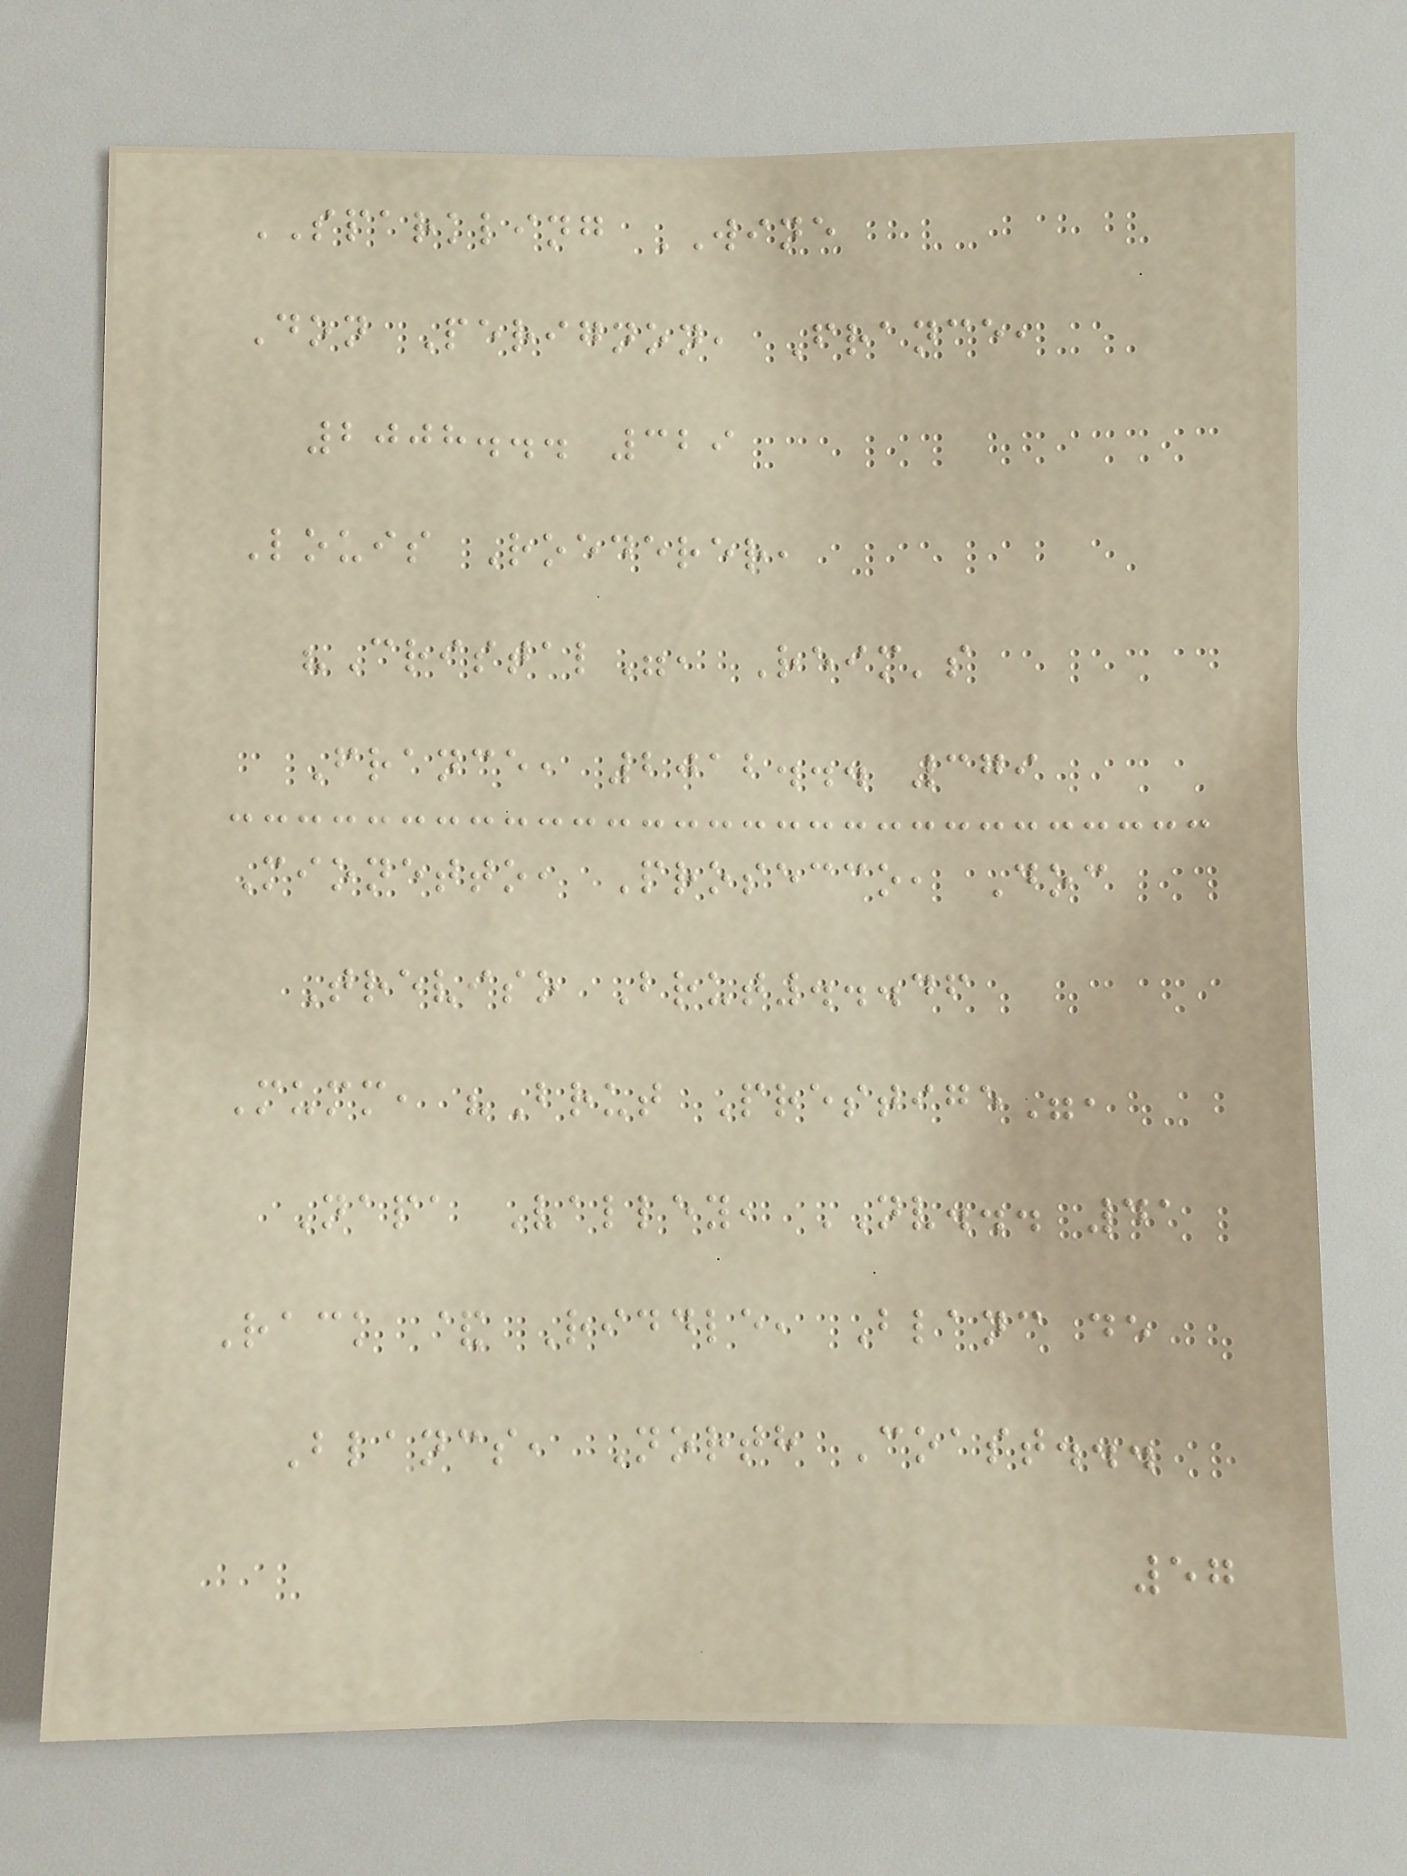SPARKLING WINE
Don Perignon, France,
2008... 329
Louis Roederer,
"Cristal", Reim's
France, 2012... 379
Mionetto, Prosecco, Doc
Treviso Brut...46
Mumm, "Brut Prestige",
Napa Valley, NV... 41
Rack & Riddle, Blanc de
Blancs, North Coast...
57
